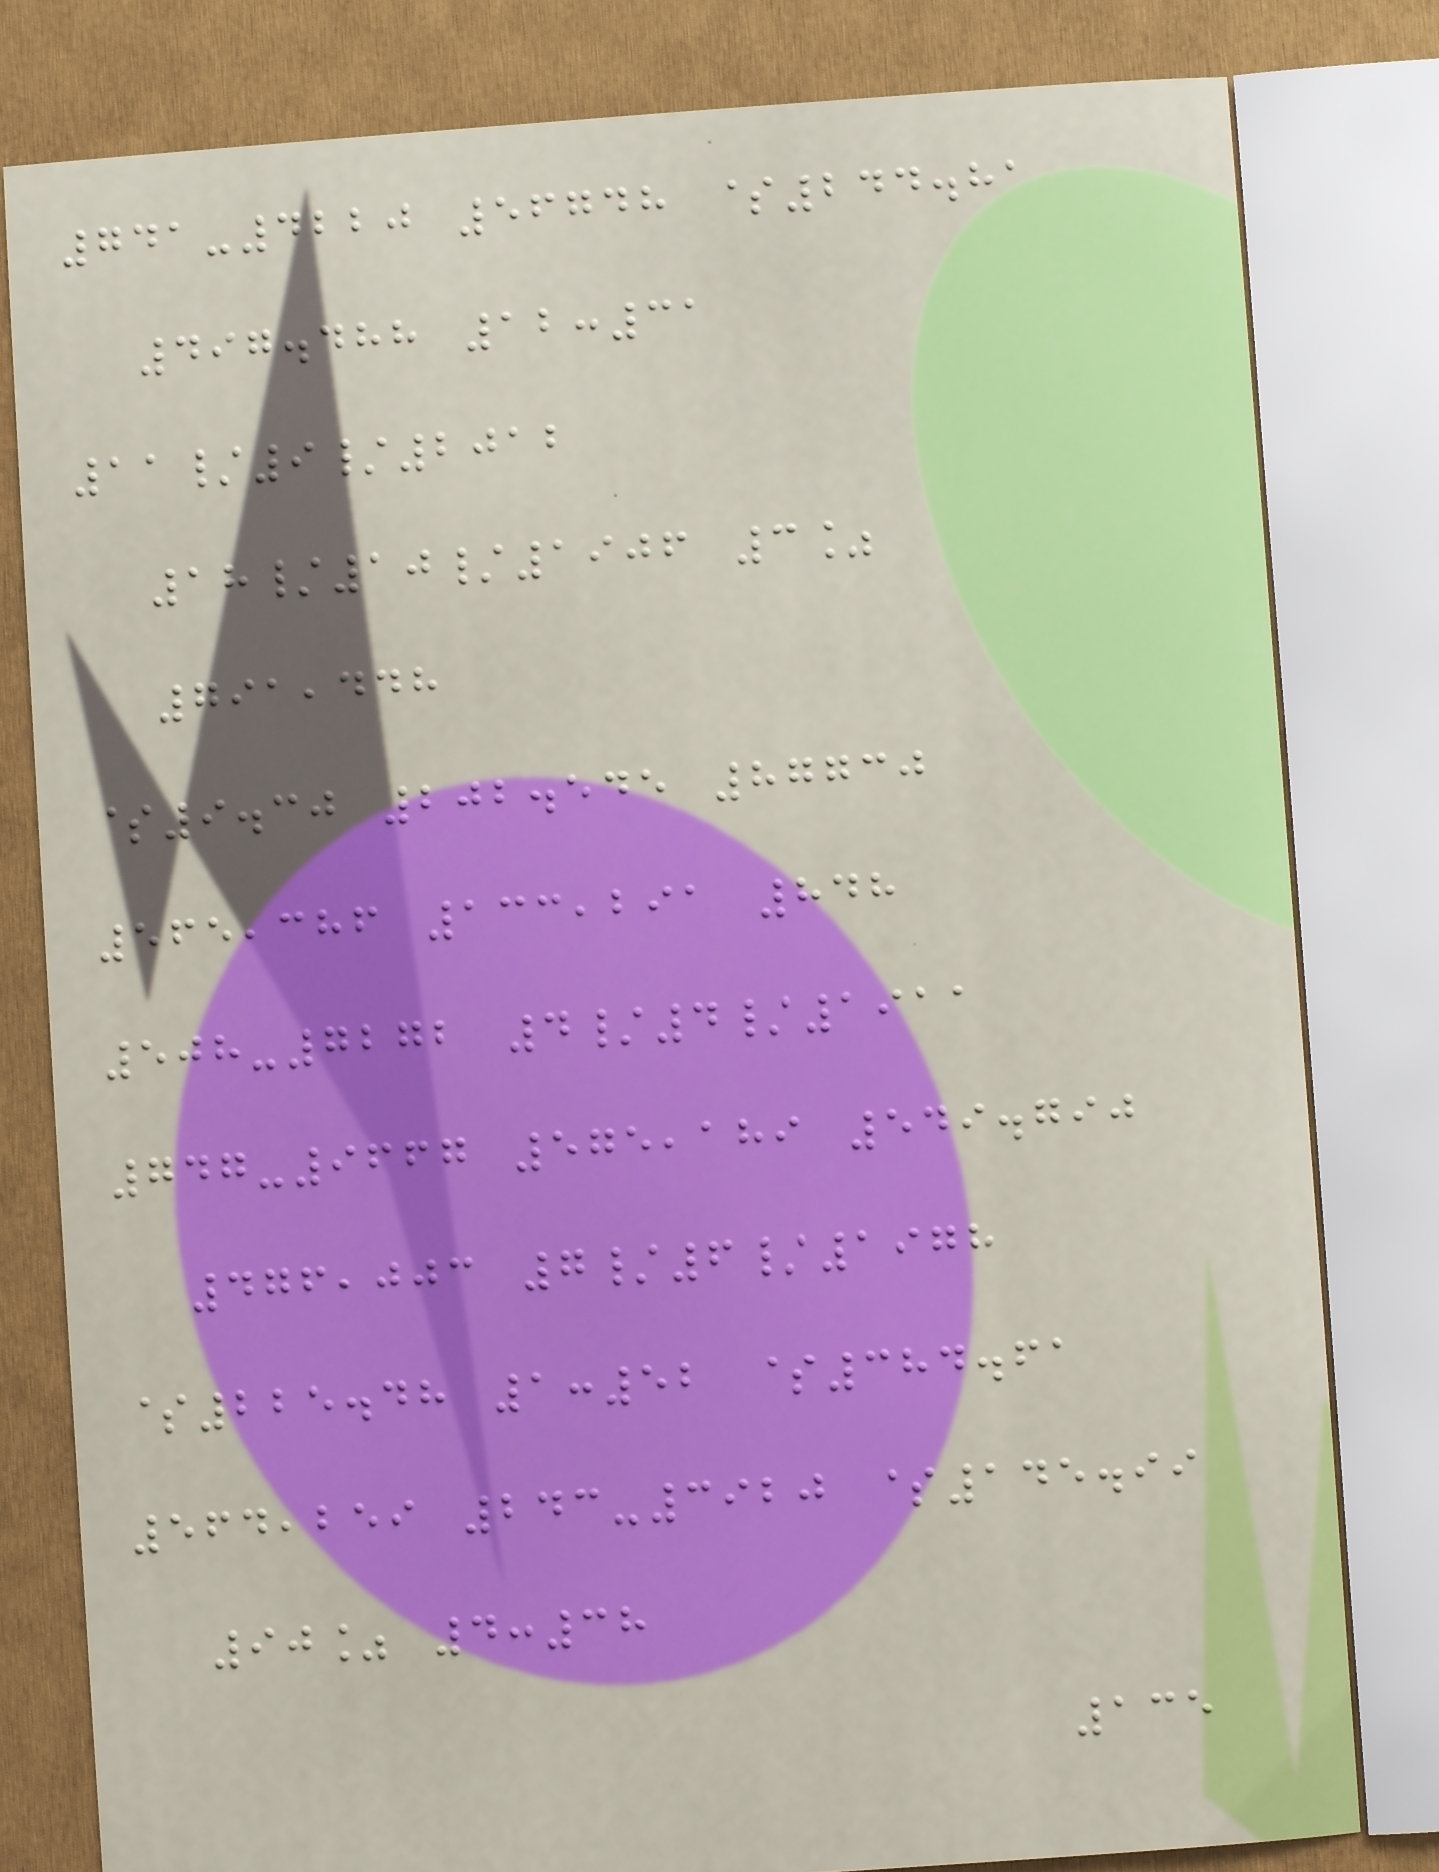741-4220 56748 $244.81
497.488 12:31
11/9/2012
18/10/1906 3%
791,448
$9.30 202.545 87730
565,386 133,291 848
508-7272 4/4/1911
747-9667 575,189 549.790
476,003 7/6/1978
$225.48 1:52 $384.61
564,259 243-3920 $145.99
90% 4:38
135
